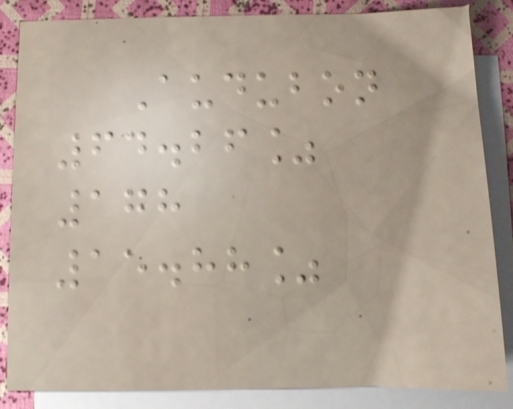Audubon
64.26%
178
15.88%
